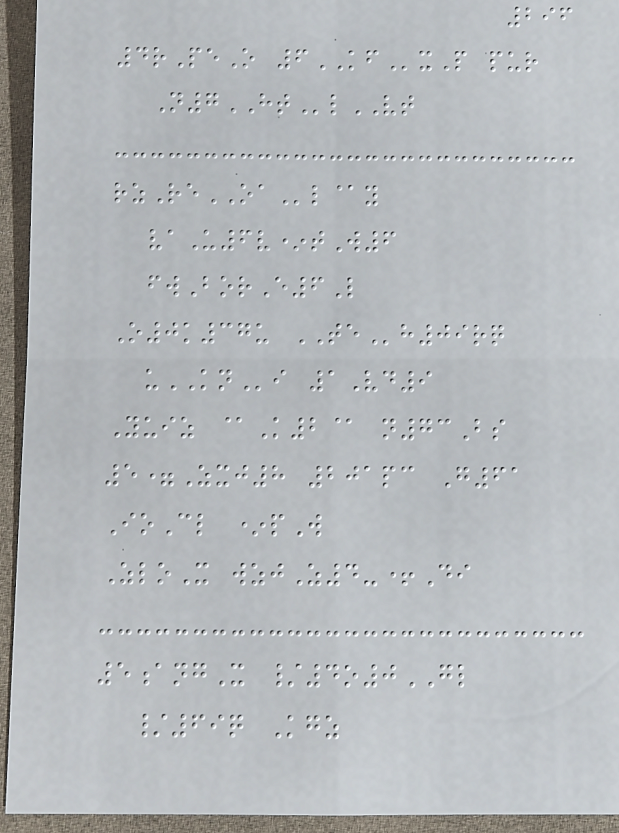296
4rPeO 6KFxP pur
N7HTlVT
rzReOAl@y
vaU6v*tW6
fwBorE6L
O0k37u TEh09rq
uKNi 1Vd9
Yuiz @K2@ n73Bs
5=Zxj8 201pc G61
IoCl *pW
ZloX wzjZ4-+Di
5angX /4o0GL
/69q Kgz
